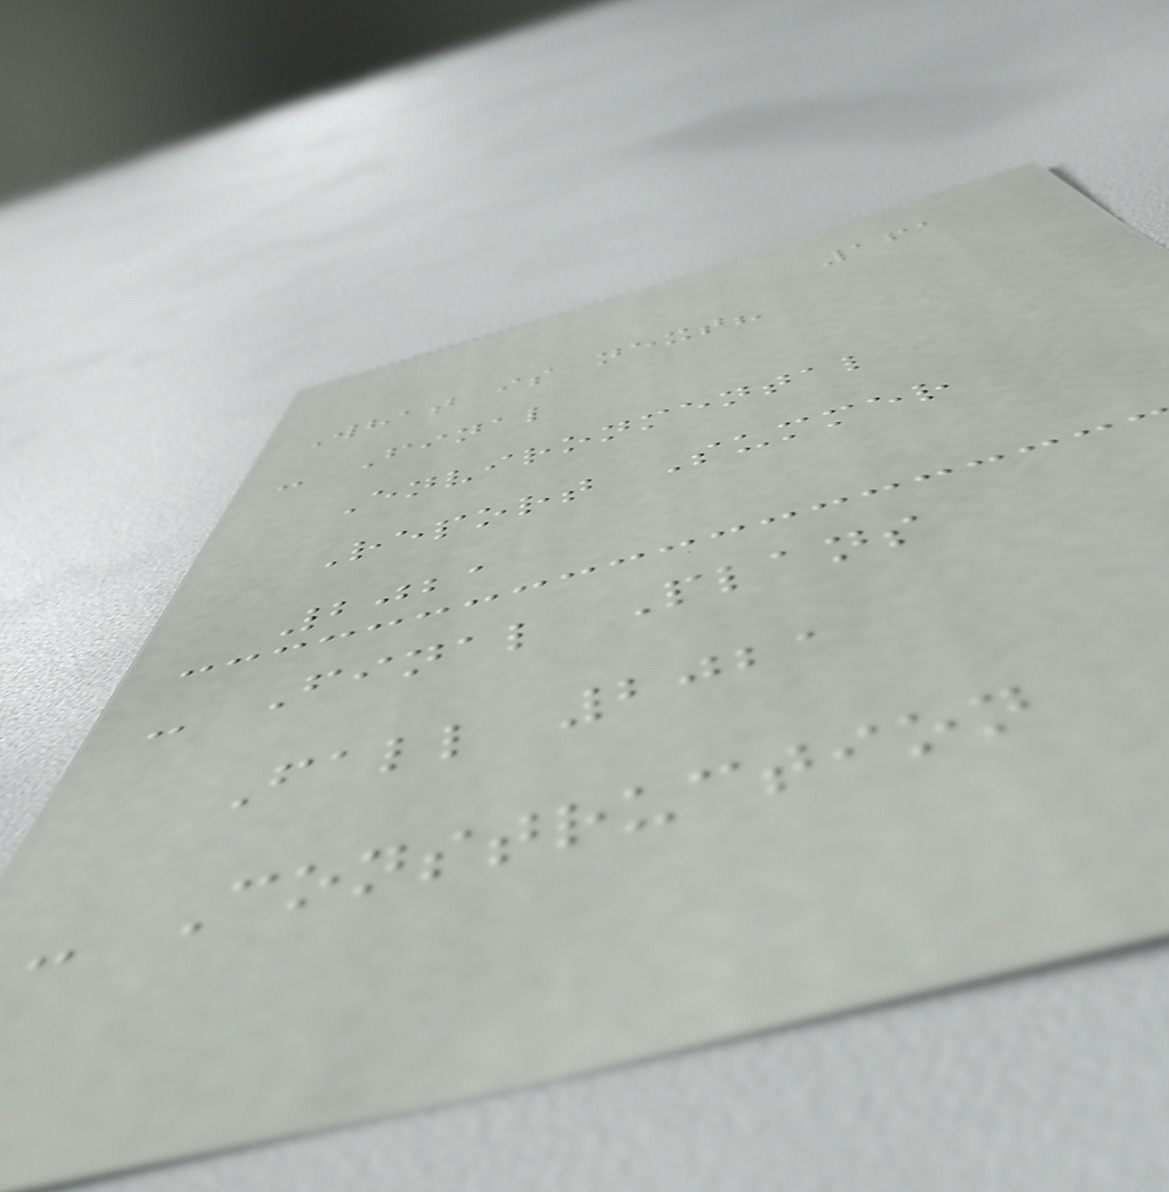161
What is next?
- Final
Environmental
Report Summer
2021
- Final Plans
Fall 2021
- Construction
